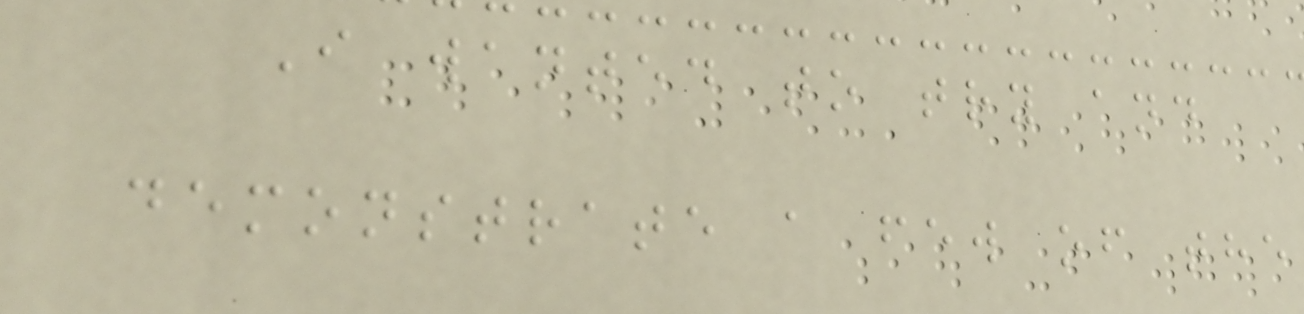I wanted to try and
demonstrate a few of the
